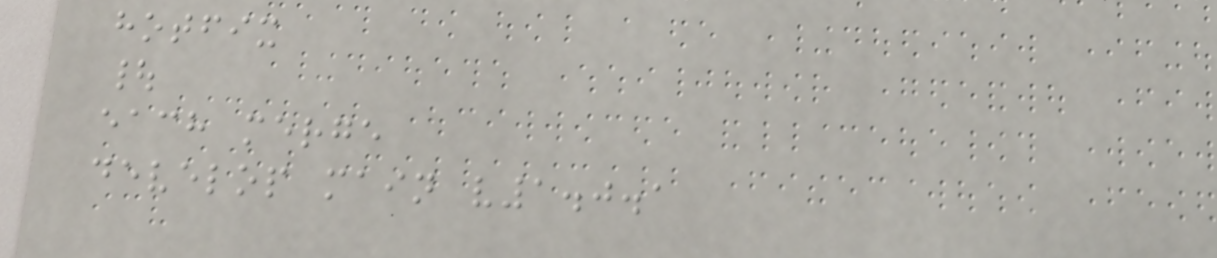hotfix
|
each merge
develop main v1.0.1
